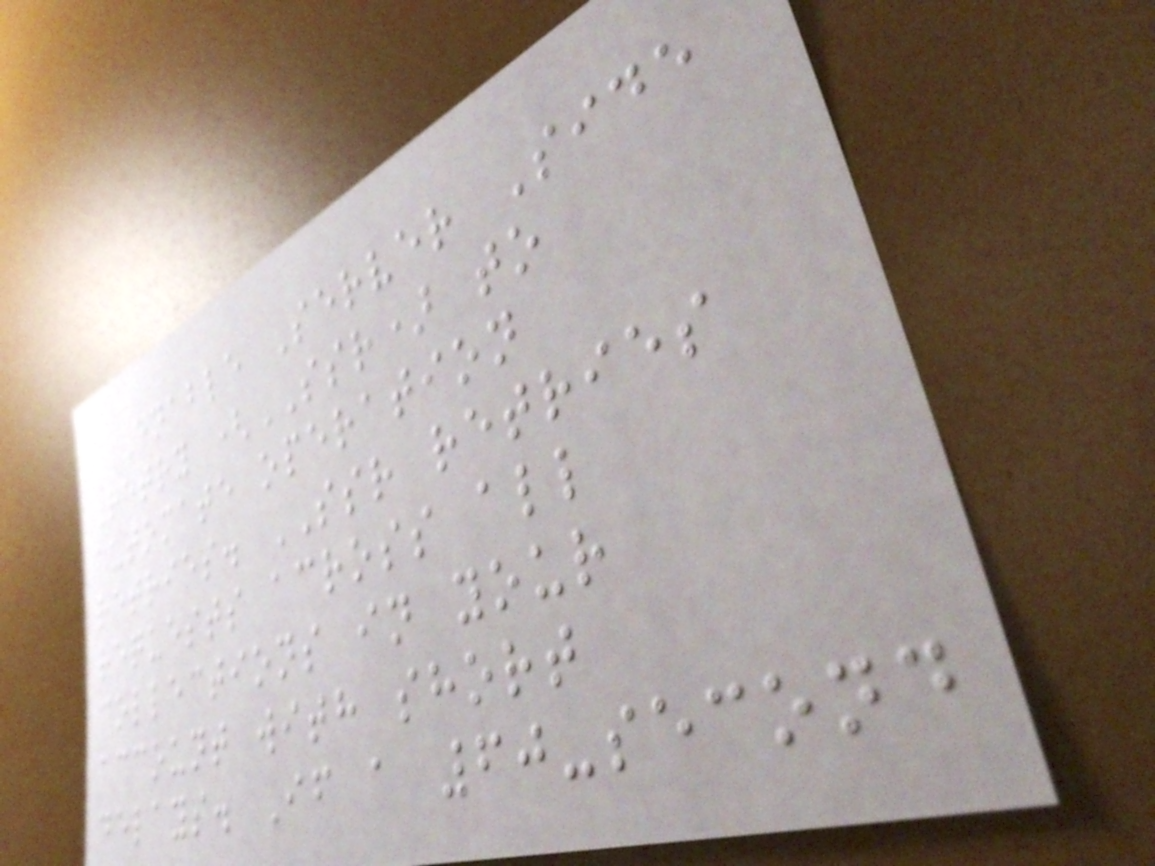Enable Server Side
Retry (SSR) to
automate operation
retries. SSR retries
requests across all
collections in your
account with short
delays. If a 60-second
